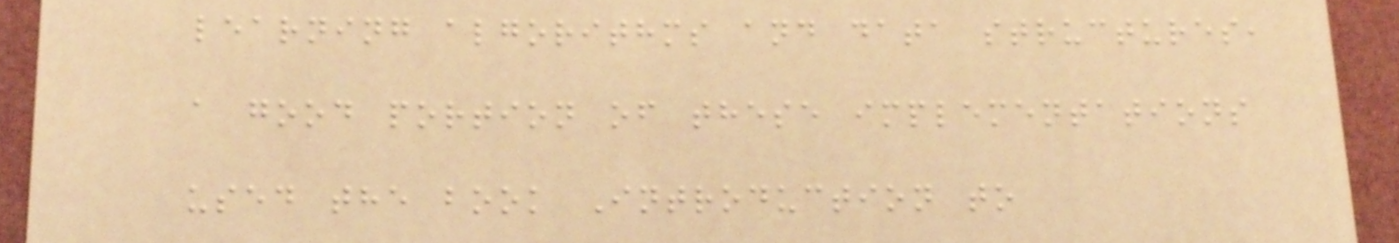learning algorithms and data structures,
a good portion of these implementations
used the book Introduction to
